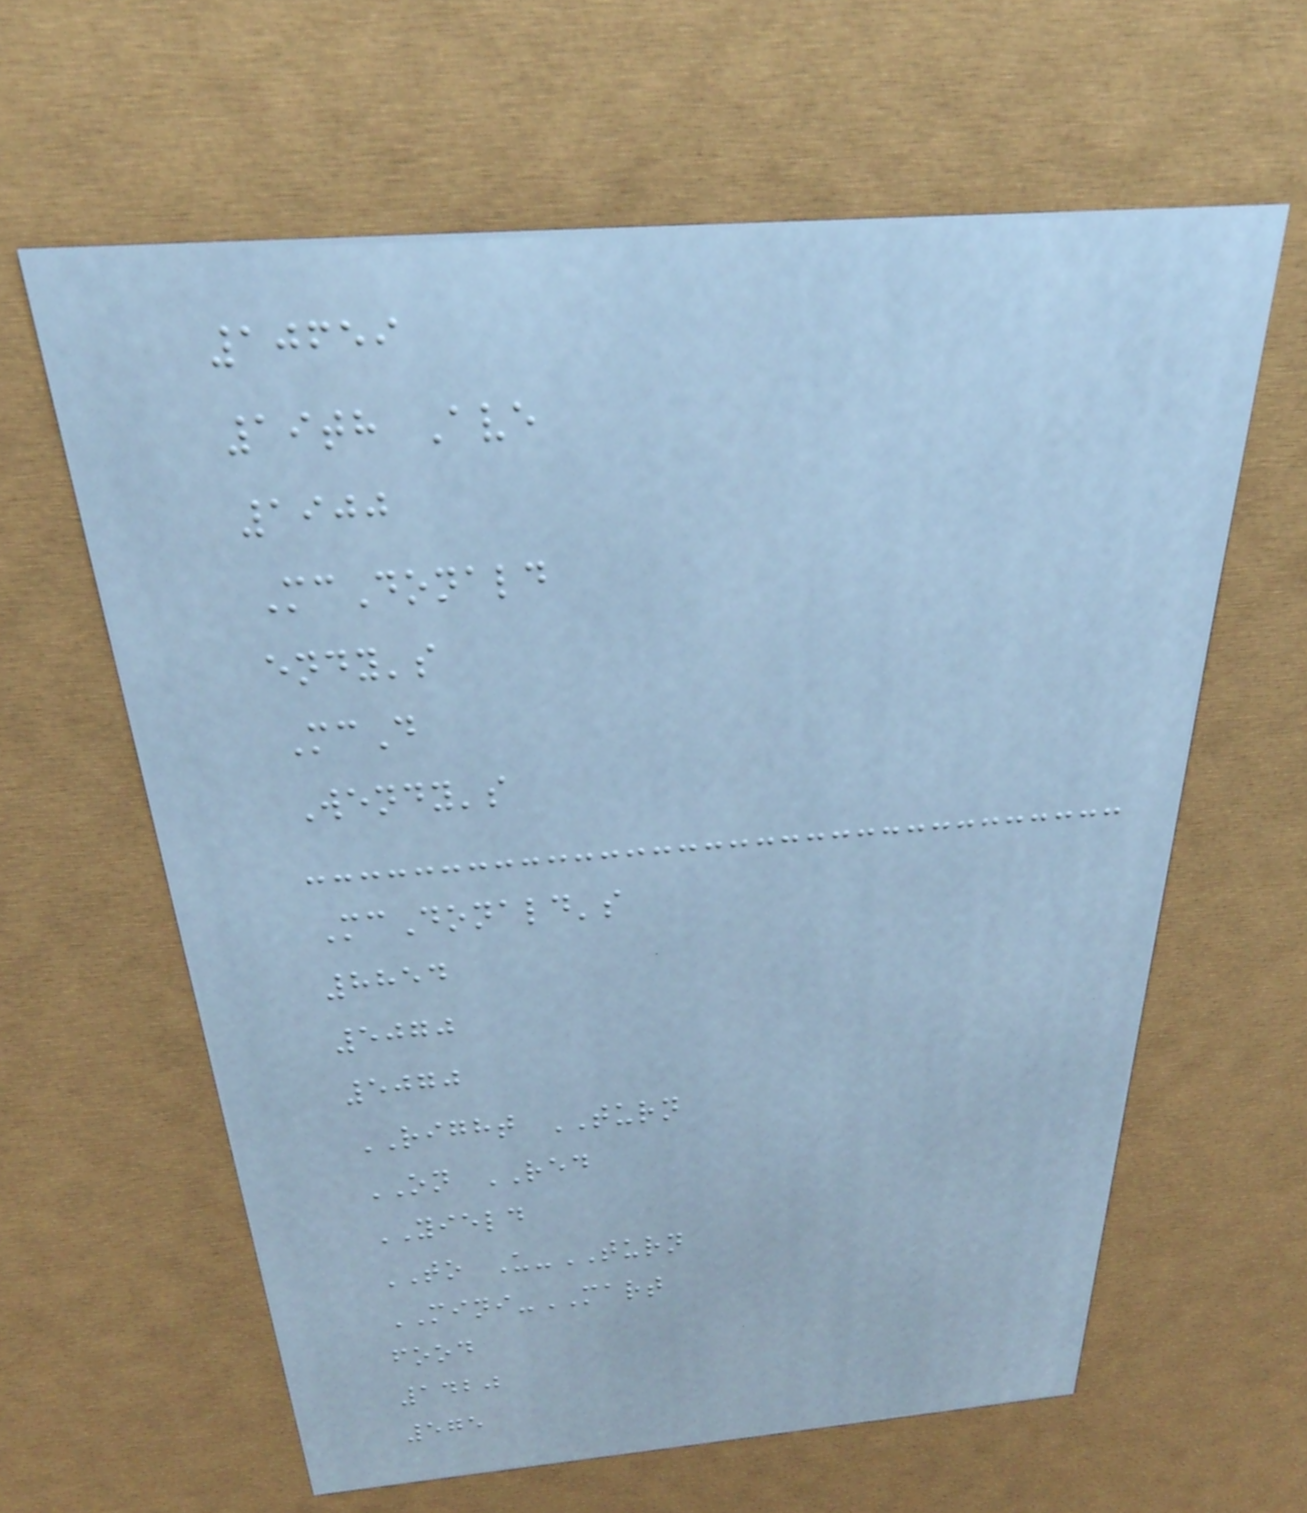10659
19th Ave
1900
McDonald
endy's
McD
Wendy's
McDonald's
8854
5070
5070
RIGHT TURN
ON RED
YIELD
TO U-TURN
MINI-MART
food
1420
575
